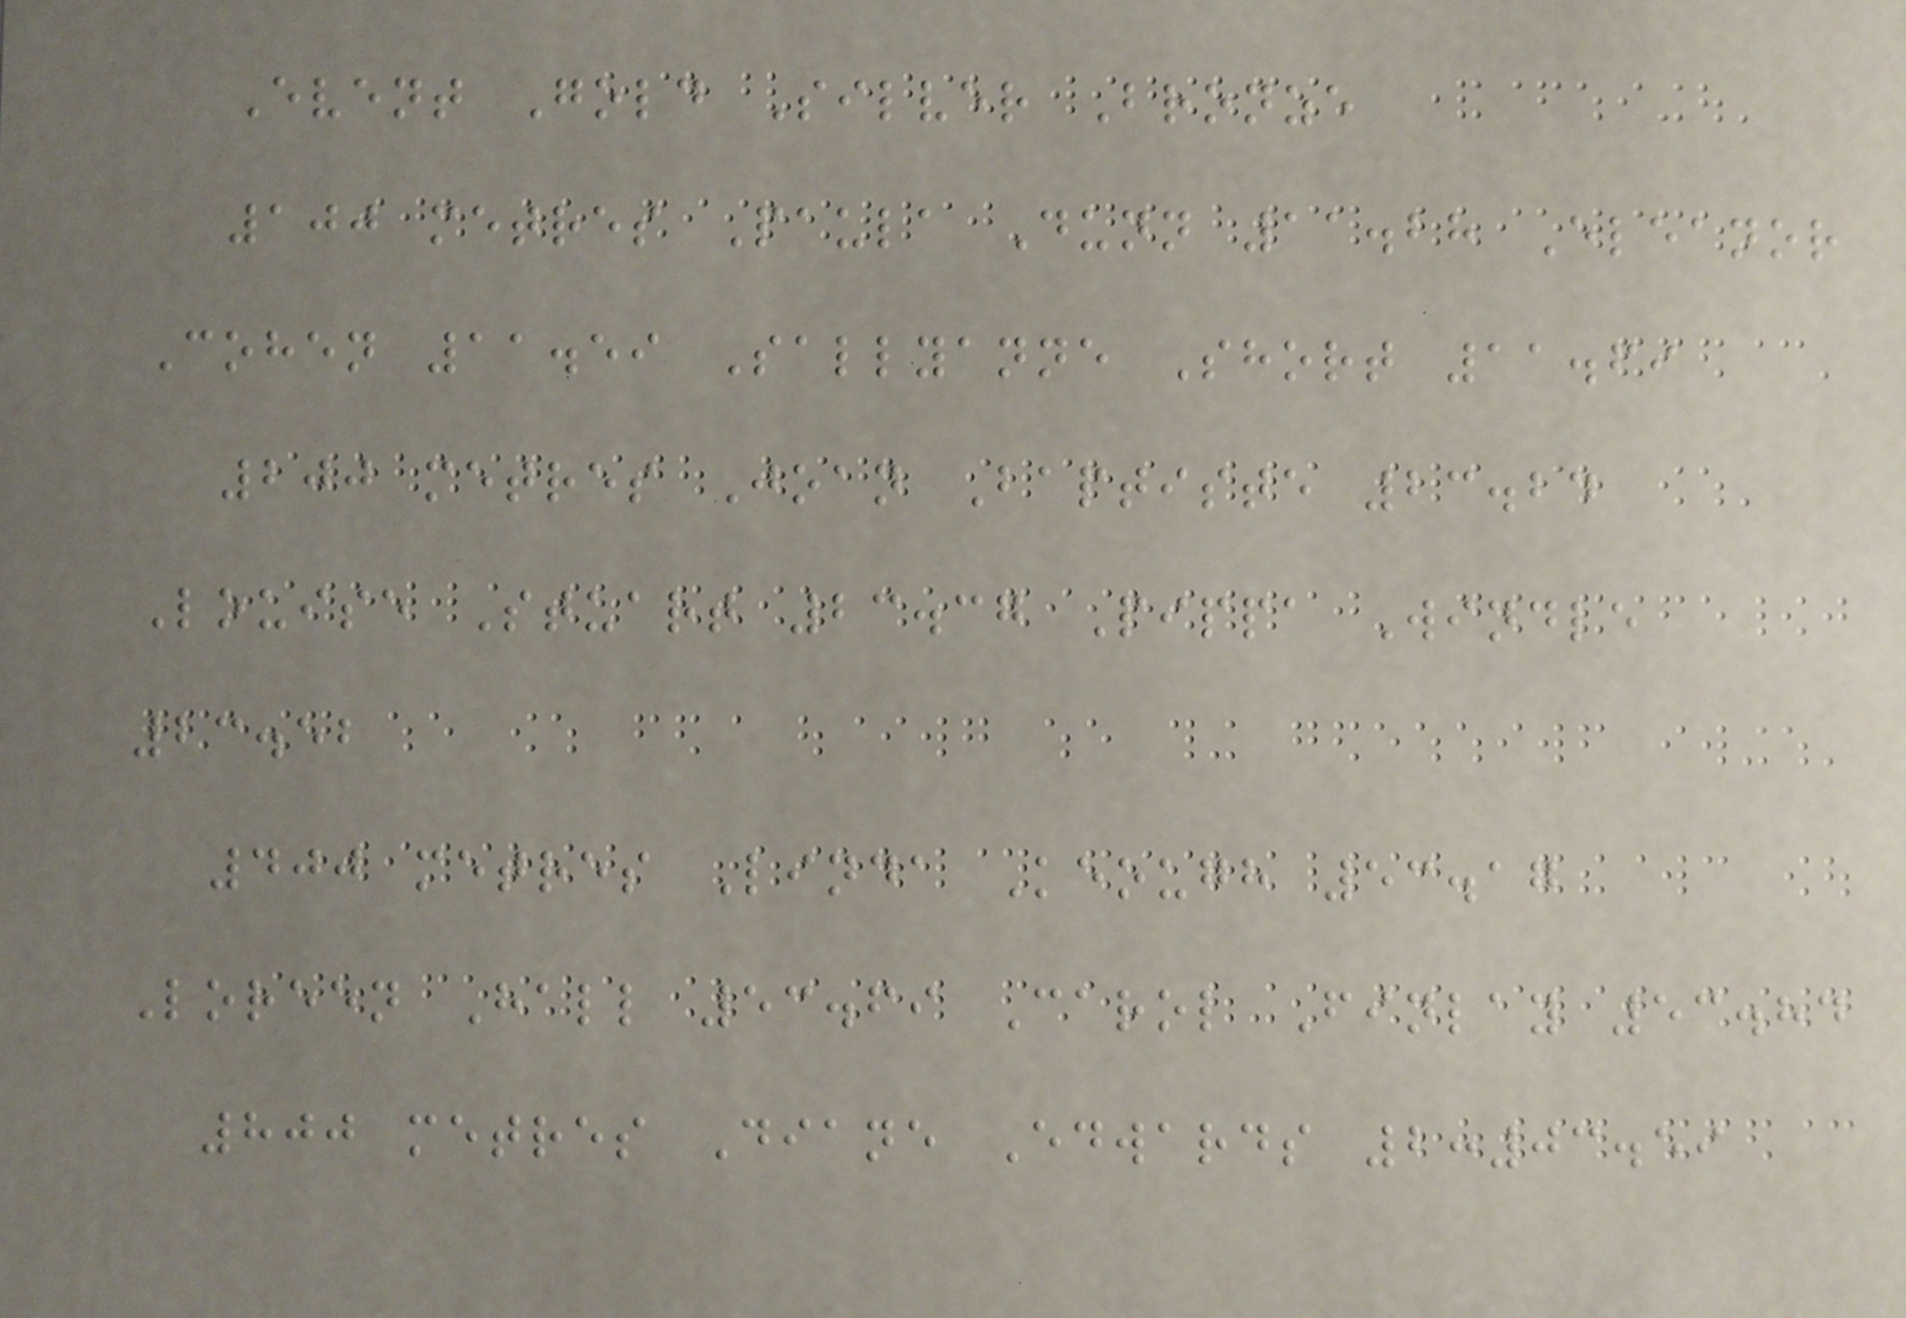Event Gold Silver Bronze
100 metres Paula Dunn 11.28 Eleanor
Cohen 11.59 Sallyanne Short 11.69
200 metres Joan Baptiste 23.24
Louise Stuart 23.37 Pippa Windle
23.52
400 metres Linda Keough 53.17
Loreen Hall 53.69 Carol Finlay 53.84
800 metres Diane Edwards 2:03.59
